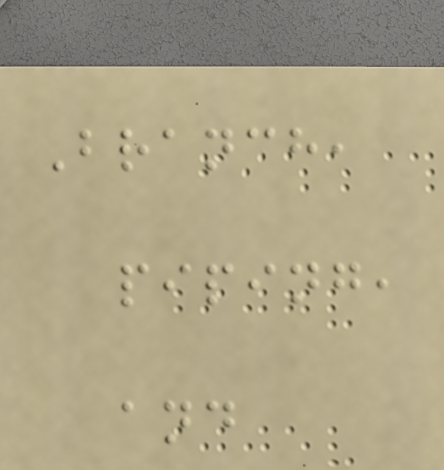Branch,
piping,
and
